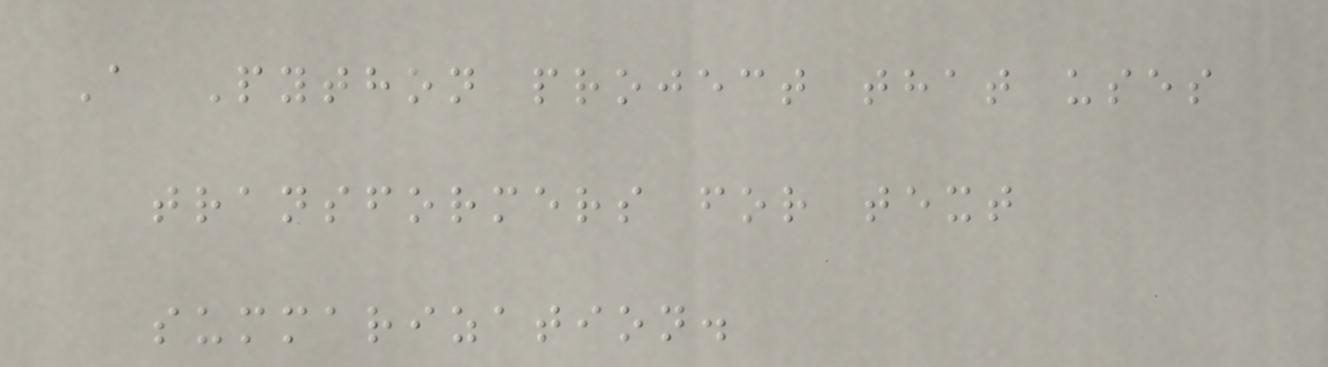A Python project that uses
transformers for text
summarization.
